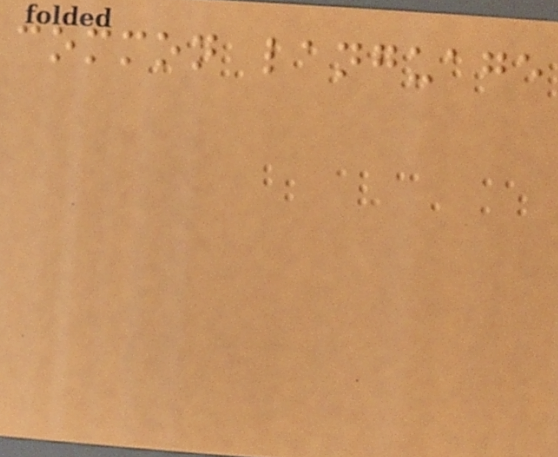common language
